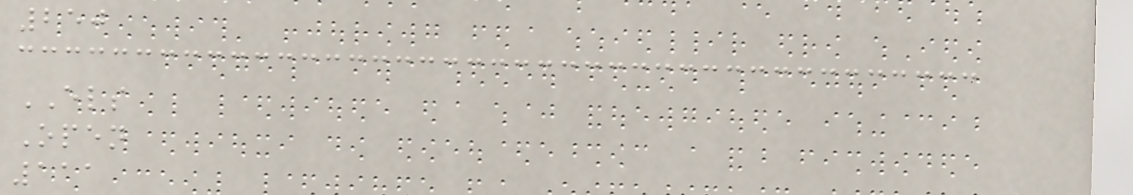250
ELS
Open
111
